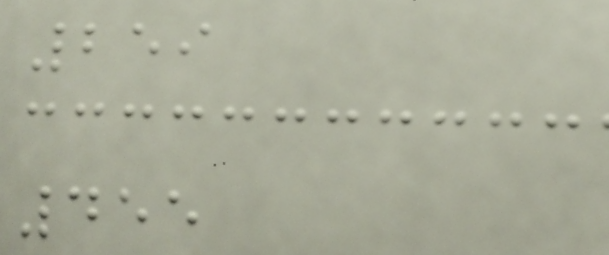259
455
